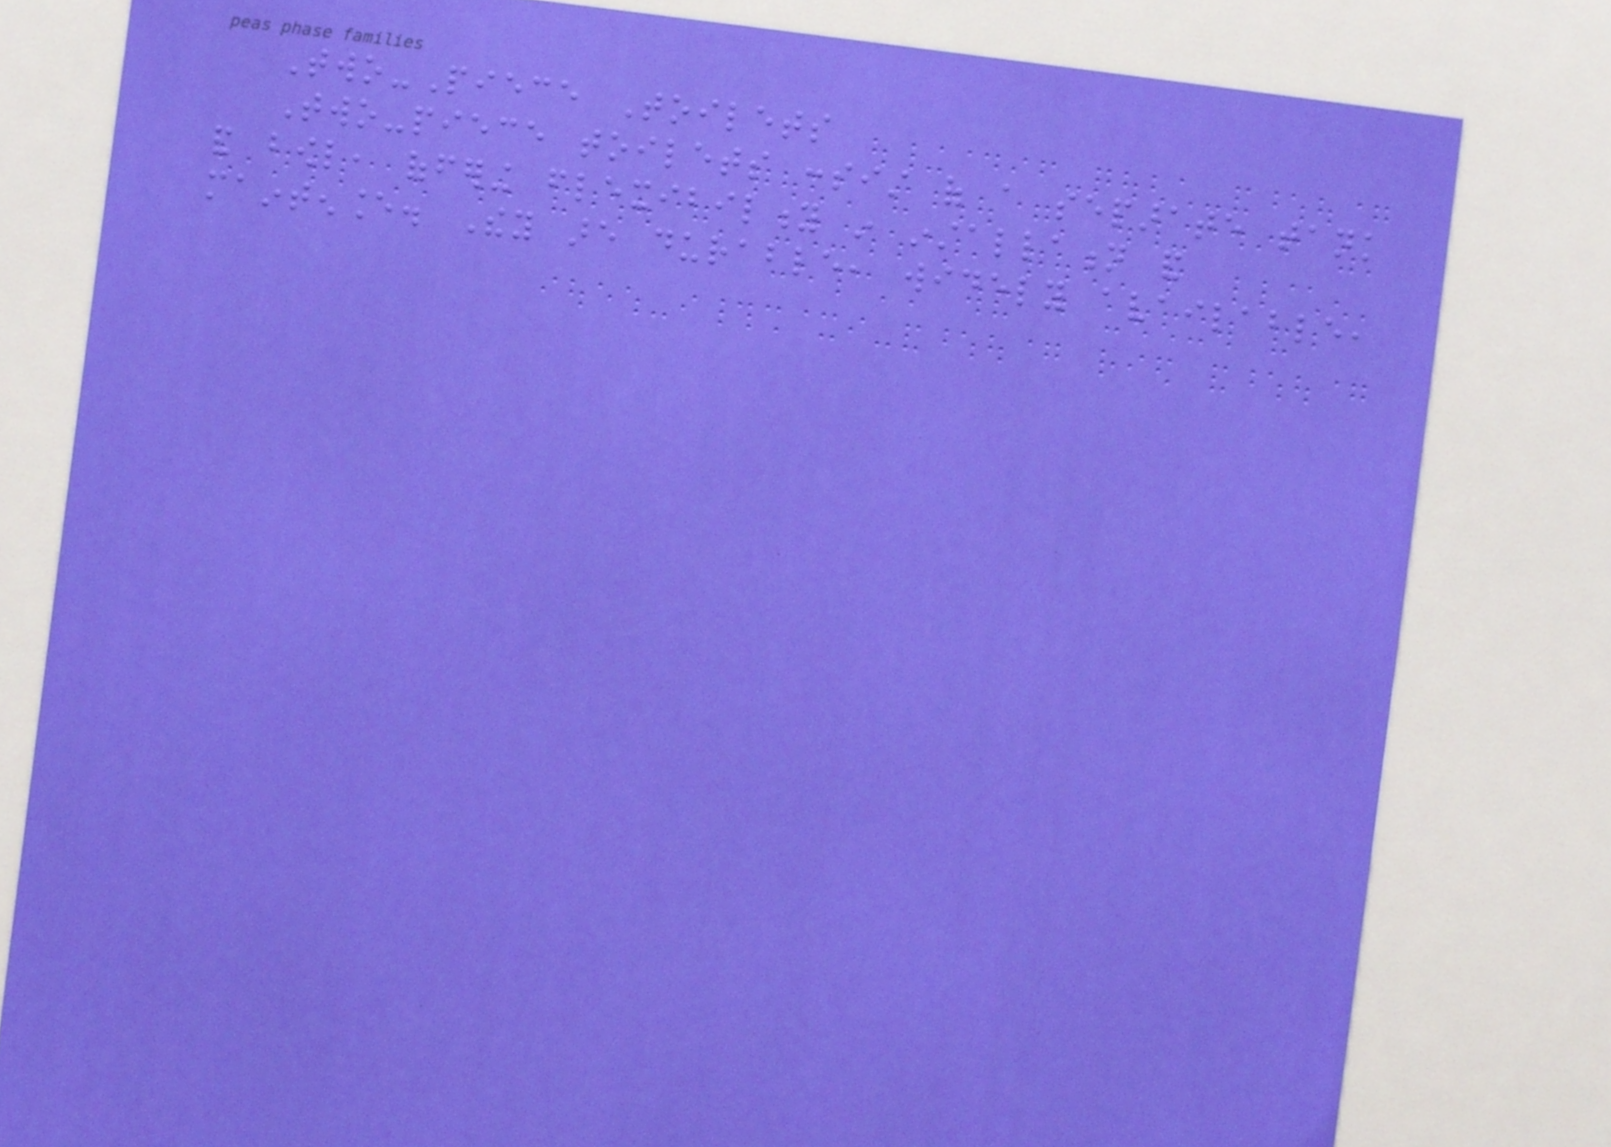Two-Piece Toilets
Two-piece toilets consist of a separate tank
and bowl, offering flexibility in installation and
maintenance. They are durable, widely available,
